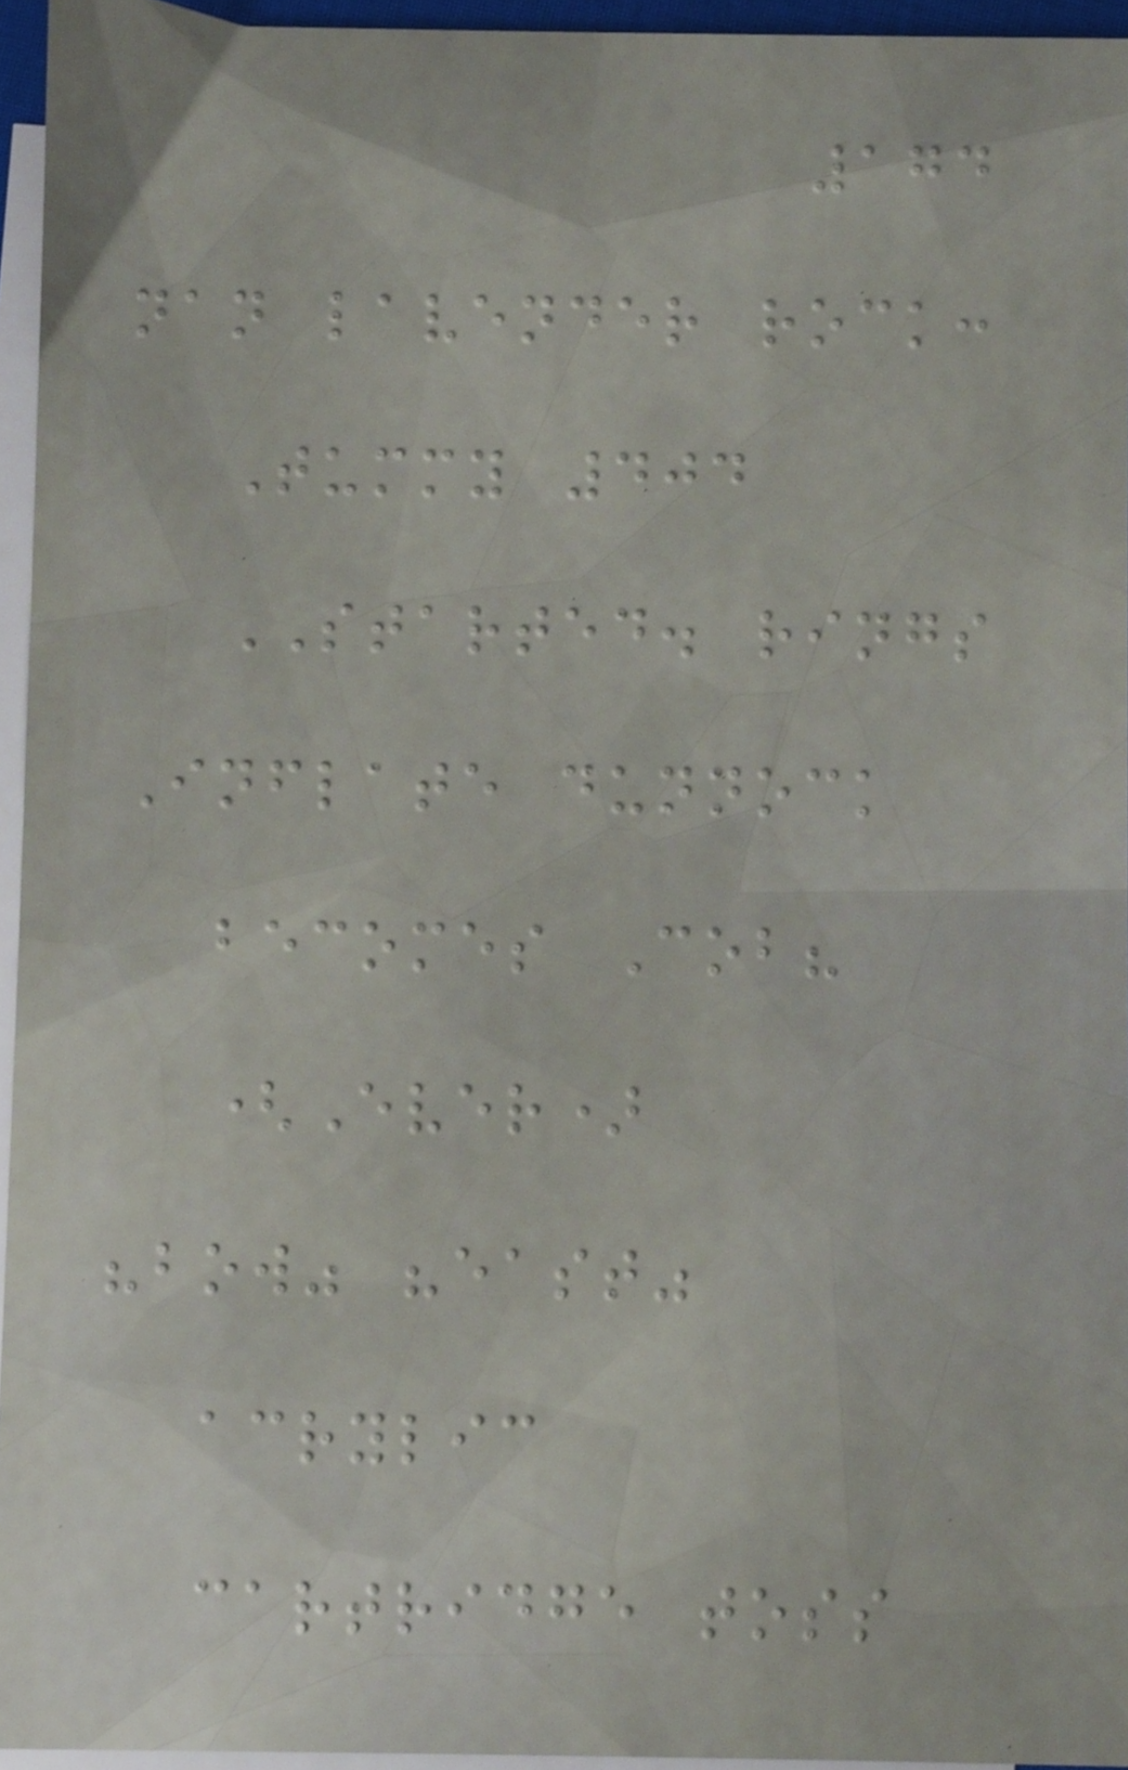174
nan lavender rock:
Tummy 404
STARTED. rings
Inflate dunnock
becomes Cob?
(Ever)
"bow" "east"
acrylic
cartridge toss
